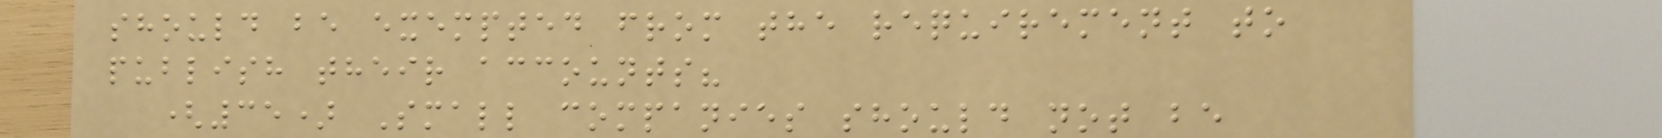should be exempted from the requirement to
publish their accounts?
(35) Small companies should not be
